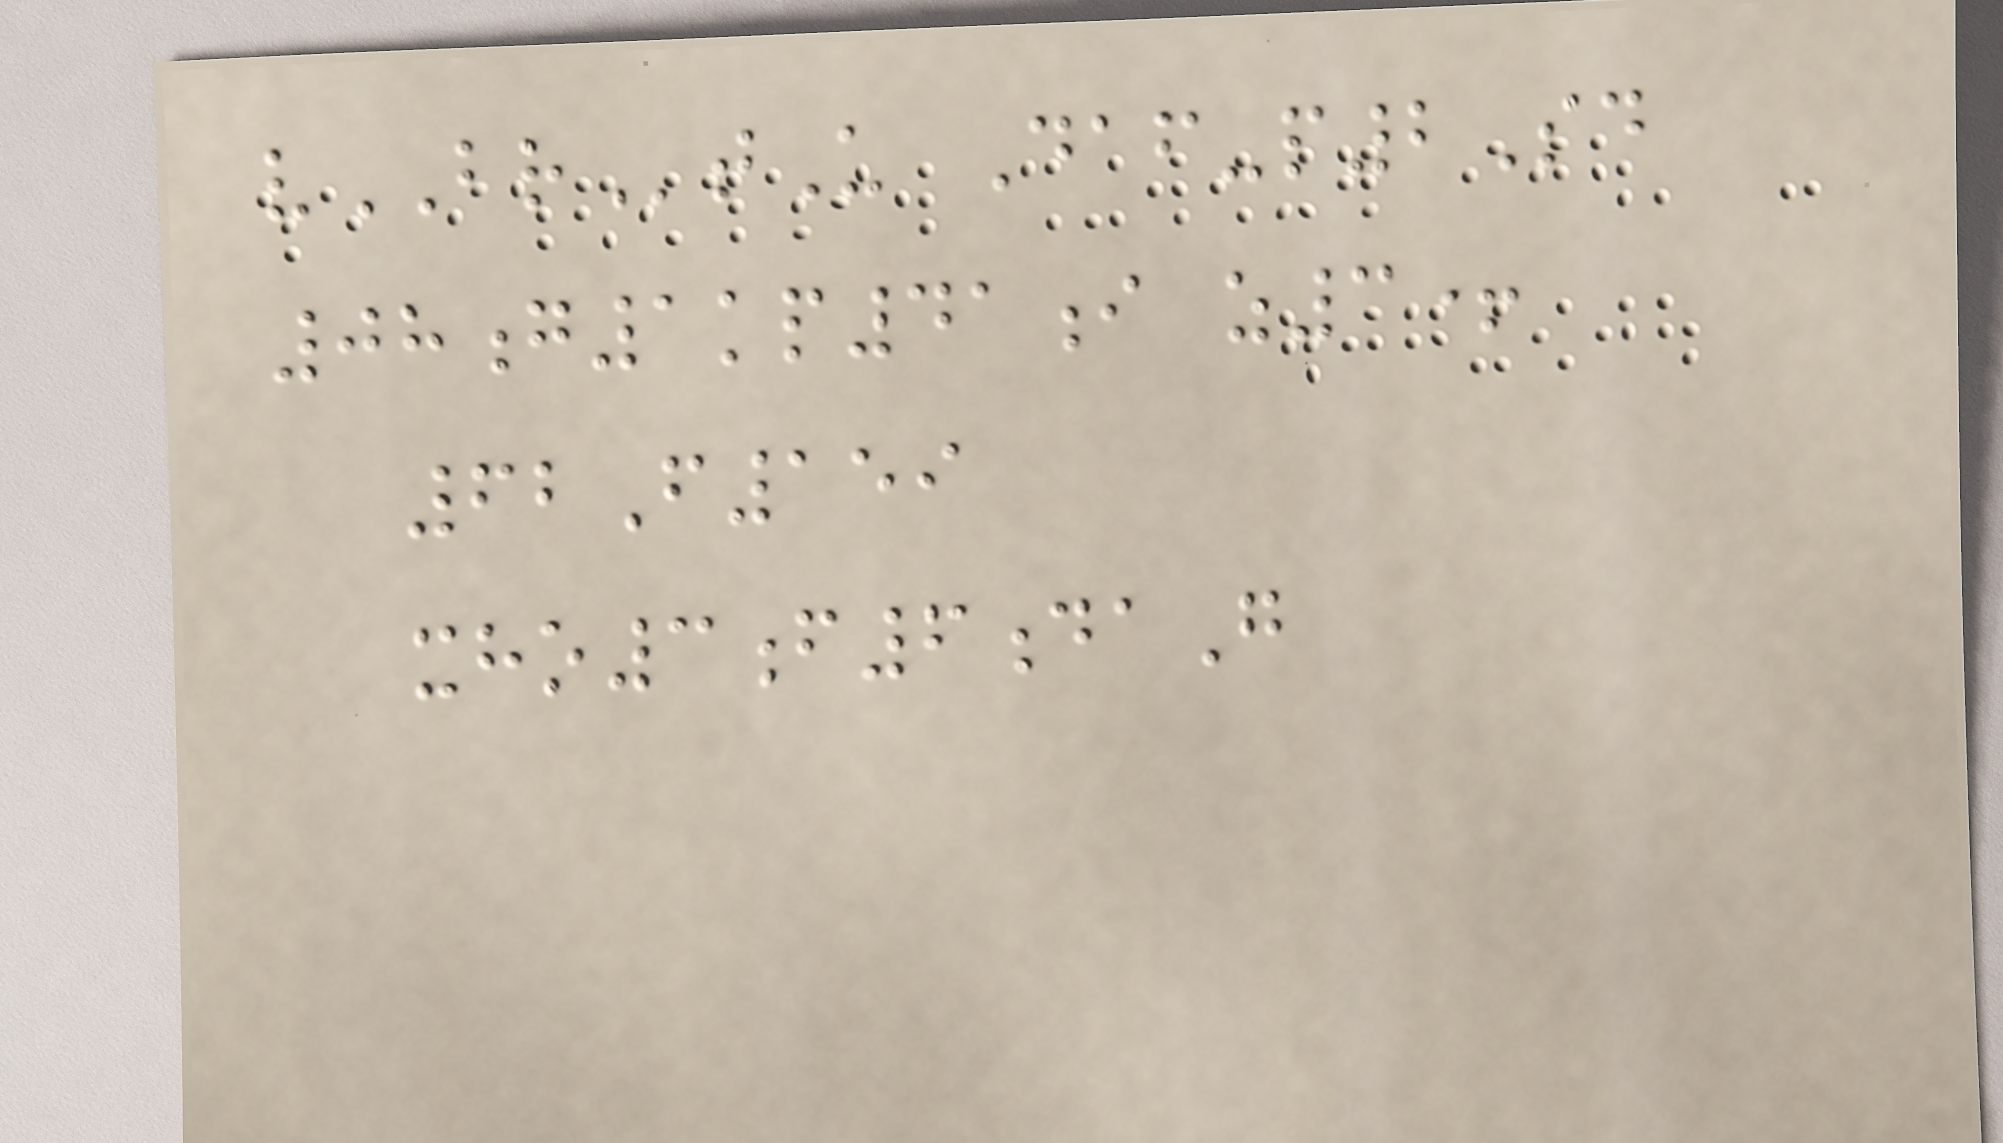vBRtU Daf-p2Sd
08g1kp41i z3+
62F159
xho3f6daG
